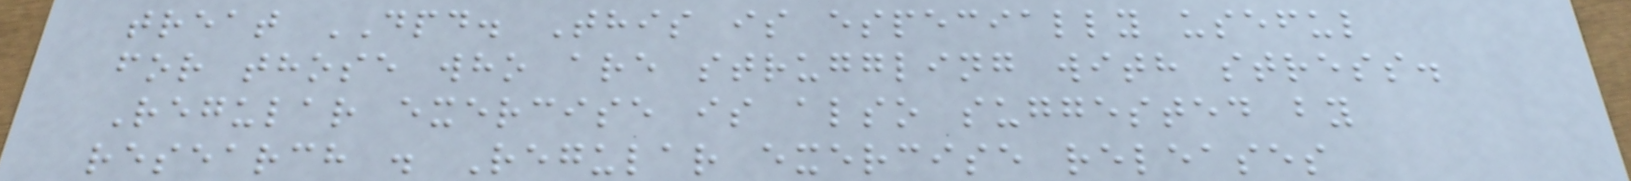treat DPD. This is especially useful
for those who are struggling with stress.
Regular exercise is also suggested by
research . Regular exercise releases
